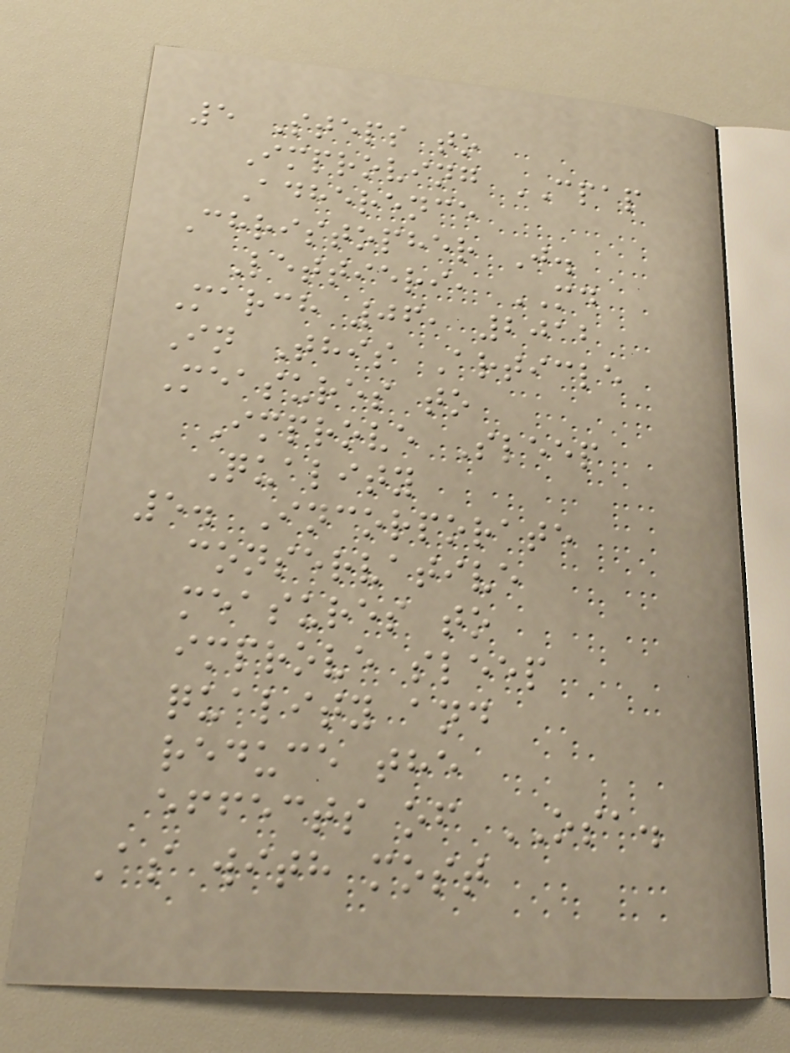5 Steps to
Improving CPAP
Adherence
Christopher J.
Lettieri, MD
March 06, 2012
In This Article
Measures to
Improve Sleep
Quality
5. Incorporate
conservative
measures to
improve sleep
quality and
reduce the
effects of OSA.
As with most
